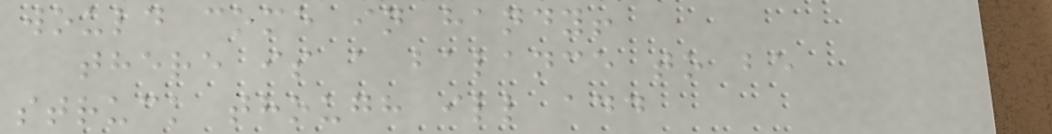would come in handy!
there is a balance to be
struck though ill add
